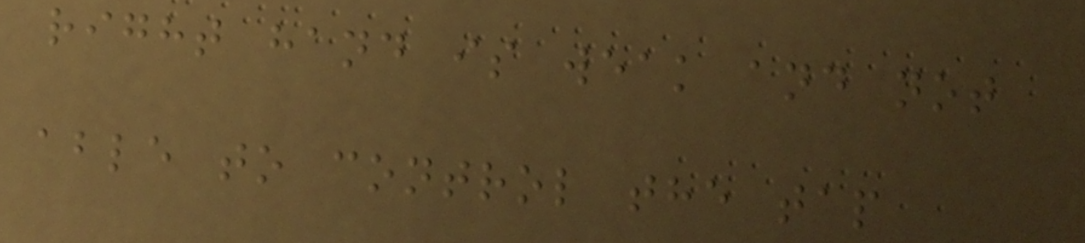right hand is weak and not
able to control the tap
